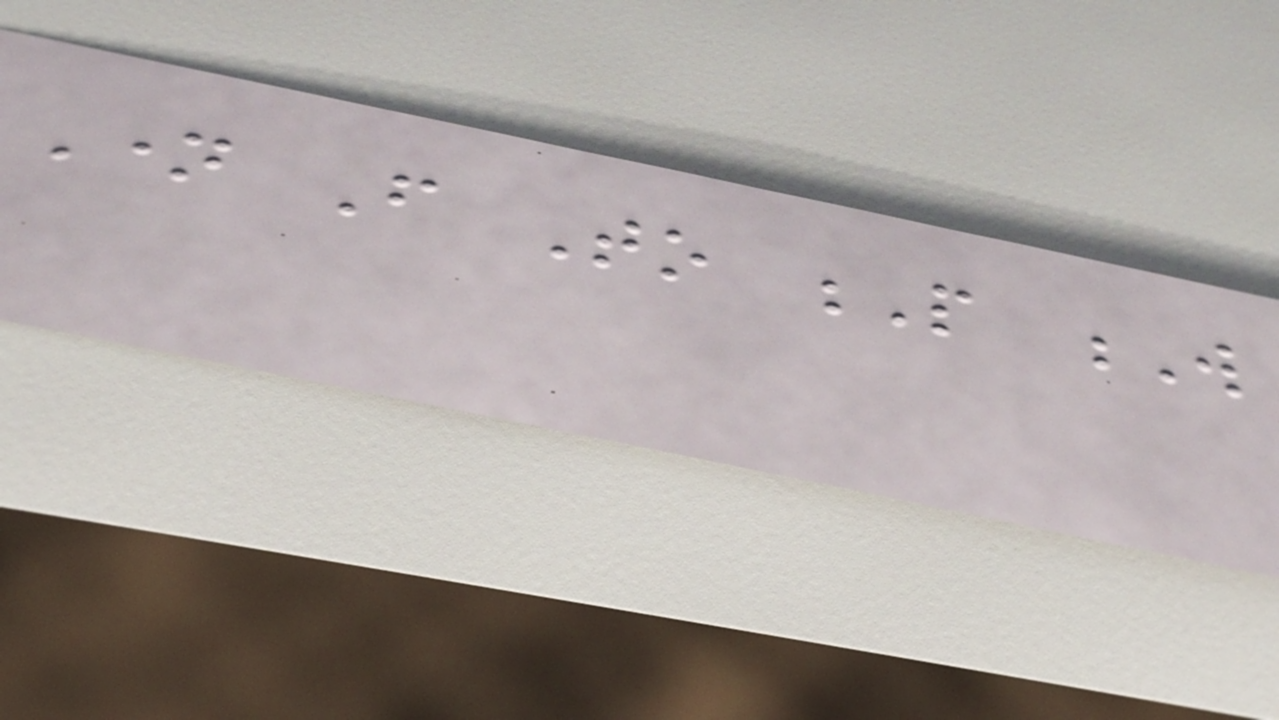Name From To P W
